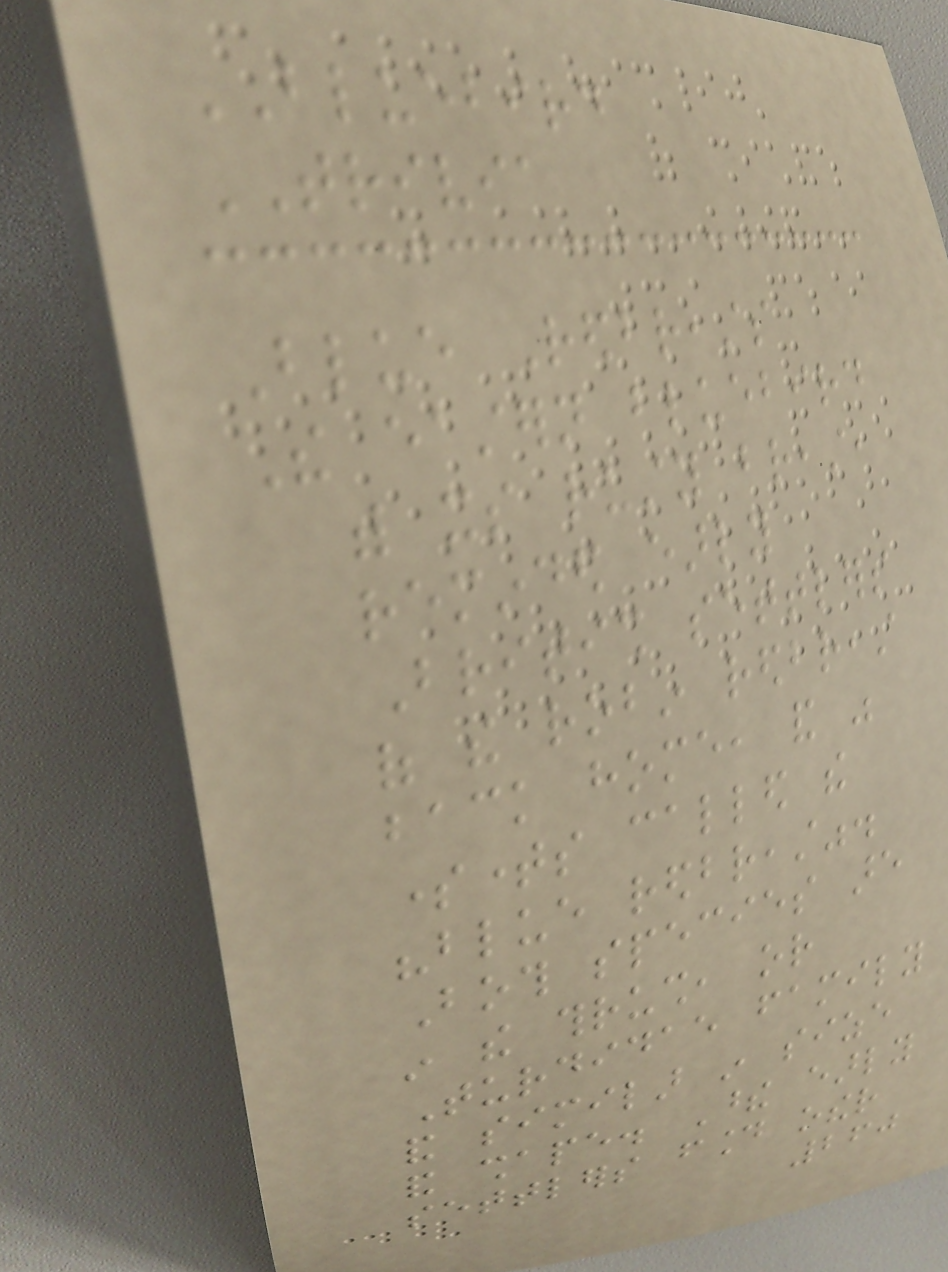BLUEBIRD
TRIVIA
Blue Redbreasts
The eastern bluebird
with its rusty breast,
reminded early
British settlers
of the robin redbreast
back home, and was
sometimes called the
"blue redbreast".
Both species are
in the thrush, or
Turdidae family
and similar in size
and shape. These early
settlers found other
260
